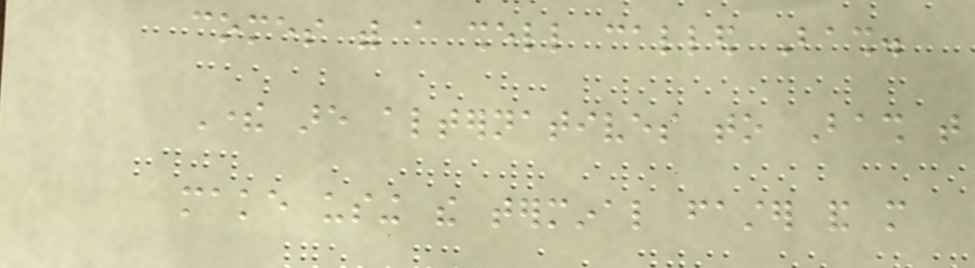comes with a shell called Bash.
There are alternatives to Bash that
make using the terminal faster and more
